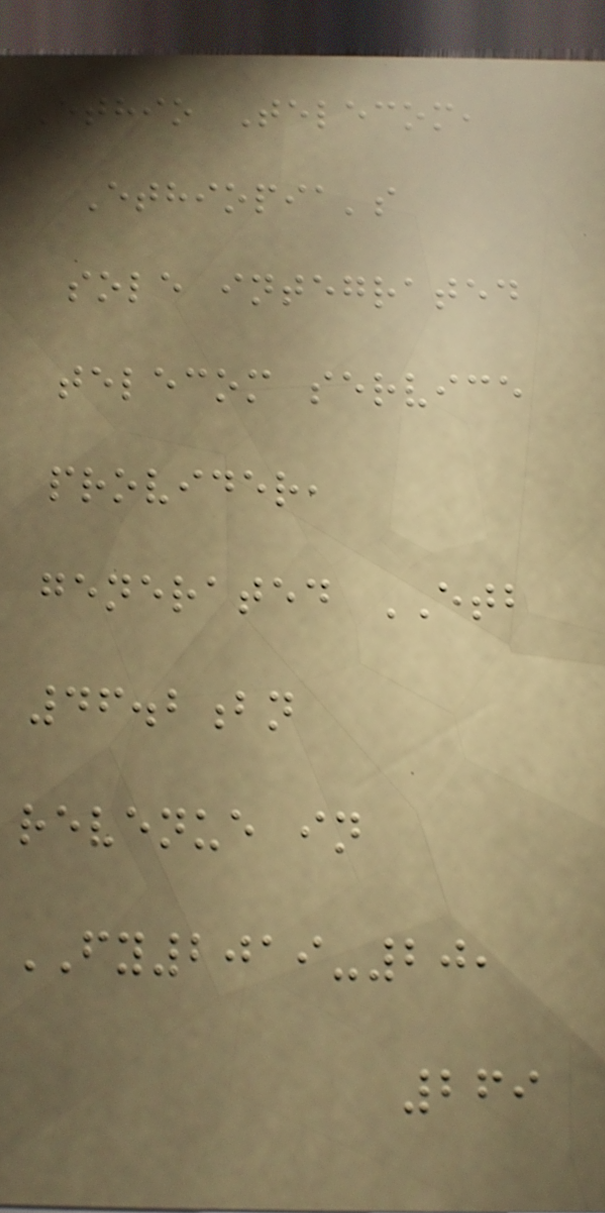Ethio Telecom,
Ethiopia's
sole integrated
telecom service
provider,
generated ETB
46.2bn
revenue in
FY2019-20,
269
